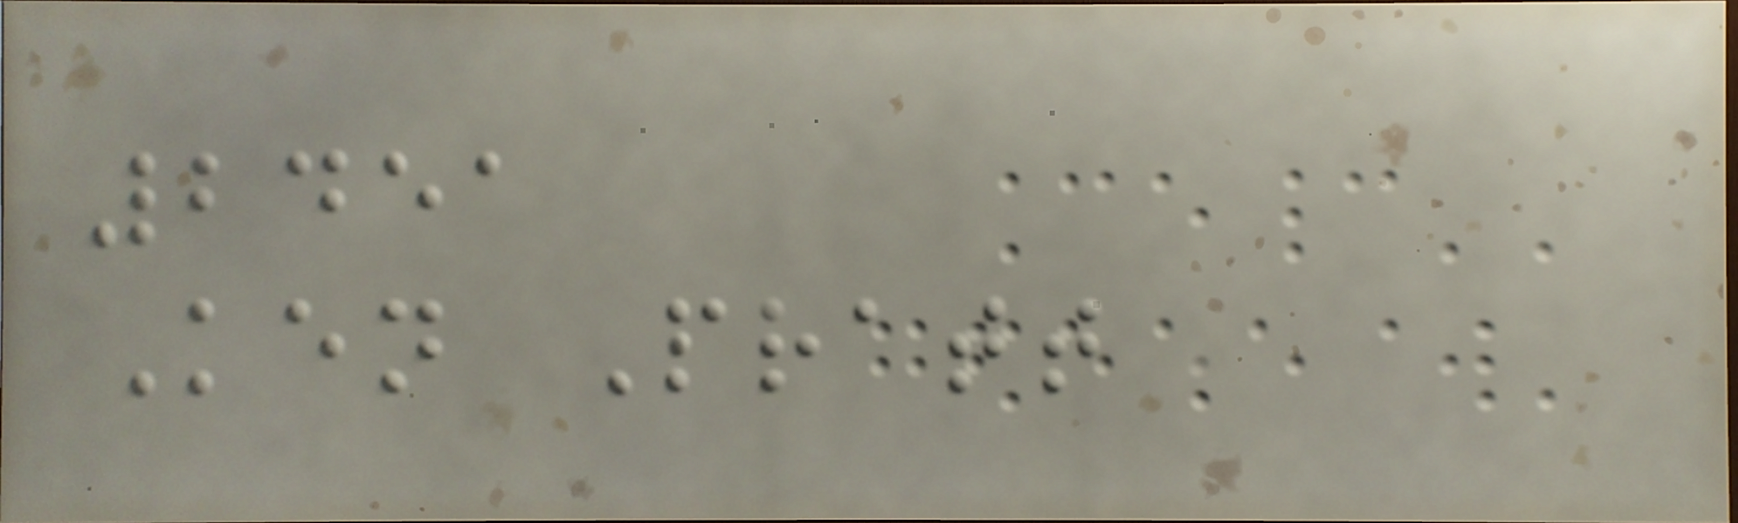2451
Ken Pratt
